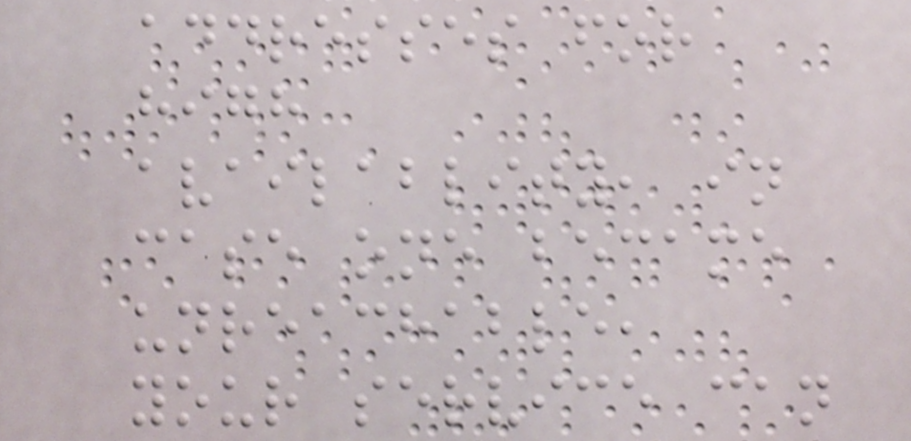addresses for
high
availablity, in
case one became
unreachable,
your service can
